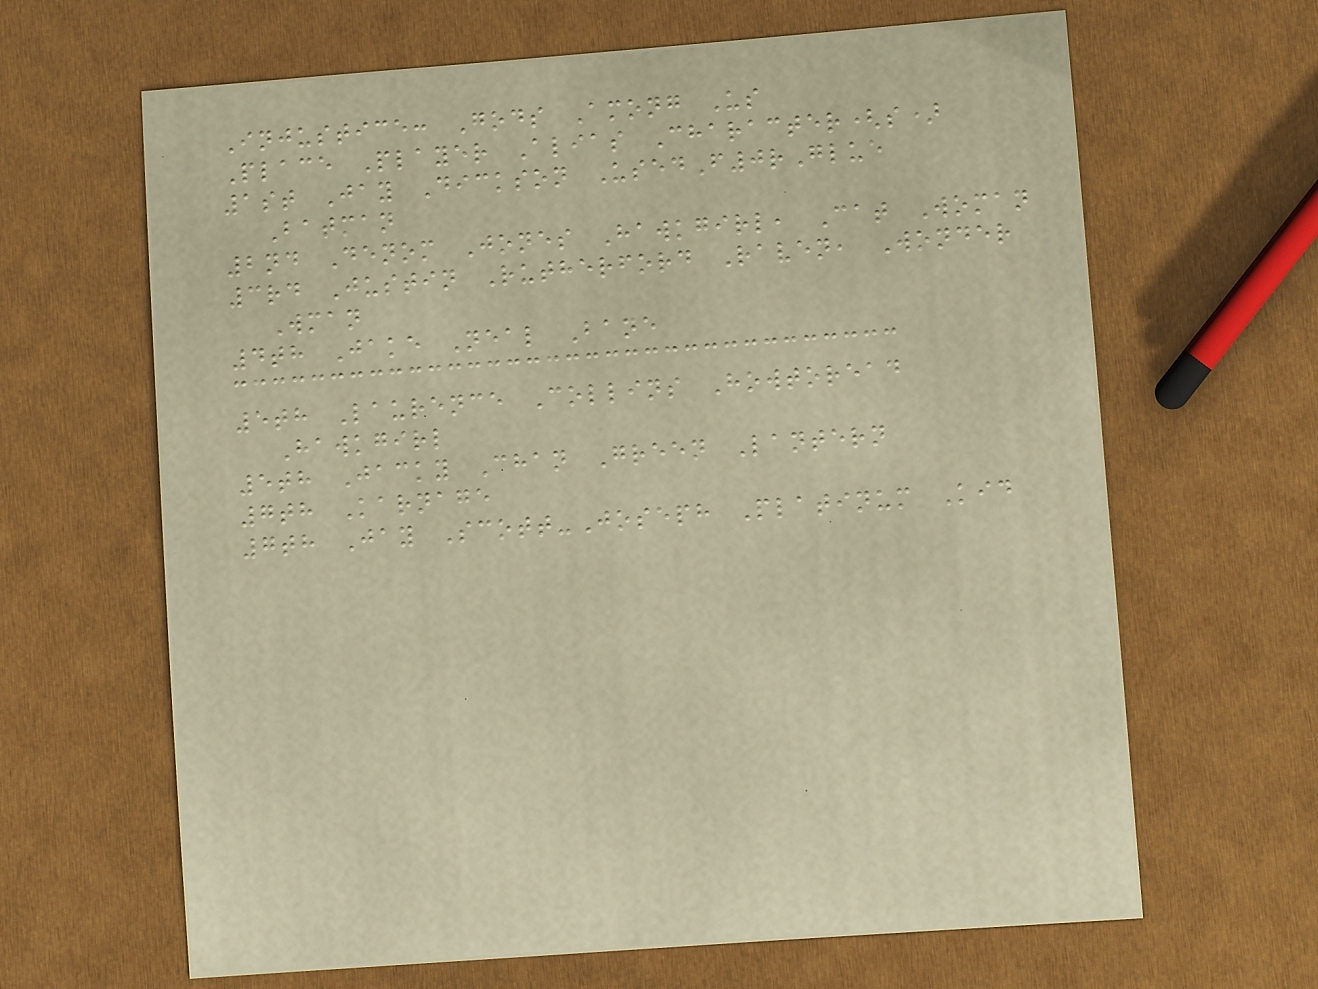Injustice: Gods Among Us
Place Player Alias Character(s)
1st Jay Dickson UsedF0rGlue
Batman
2nd Denom Jones Hawkgirl, Cat Woman
3rd Justin Rutherford Raven, Wonder
Wman
4th Jake Neal Bane
5th Laurence Collins Howtoread
Hawkgirl
5th Jacky Chan Green Lantern
7th Karnage
7th Jay Scott-Joseph Platinum Kid
